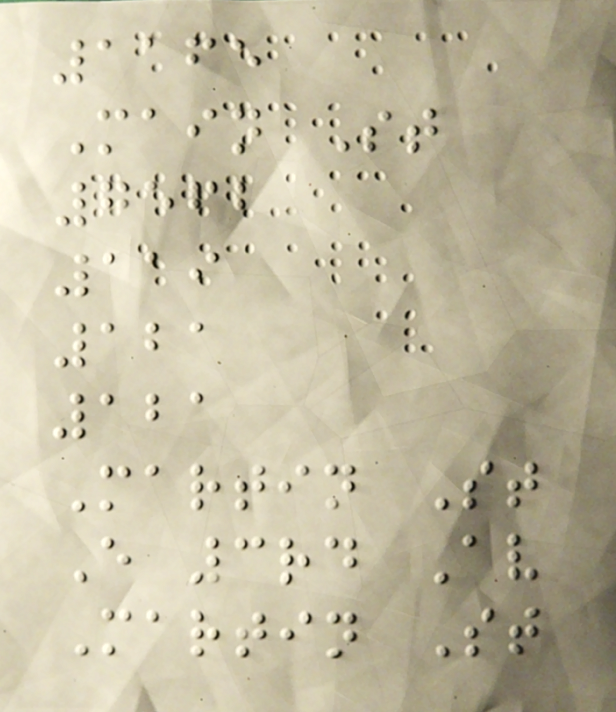1165
Main St
7562
119
121
121
Martin St
E 3rd Av
Martin St
